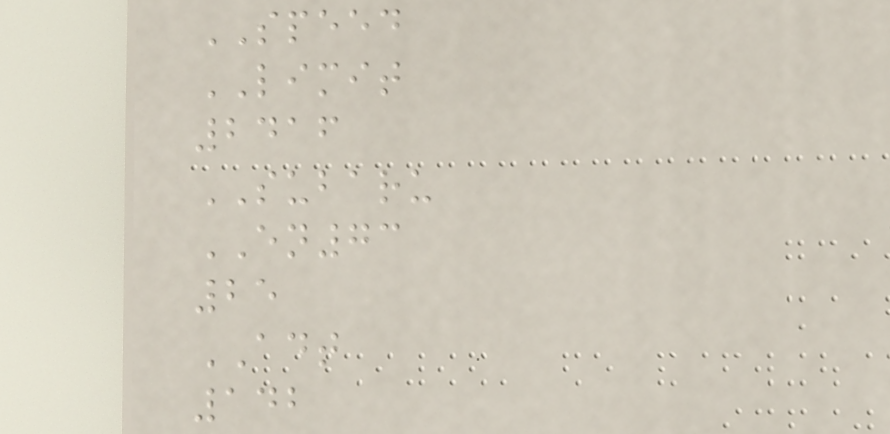SPEED
LIMIT
2416
SUBARU
EN73
25
ADT
142
